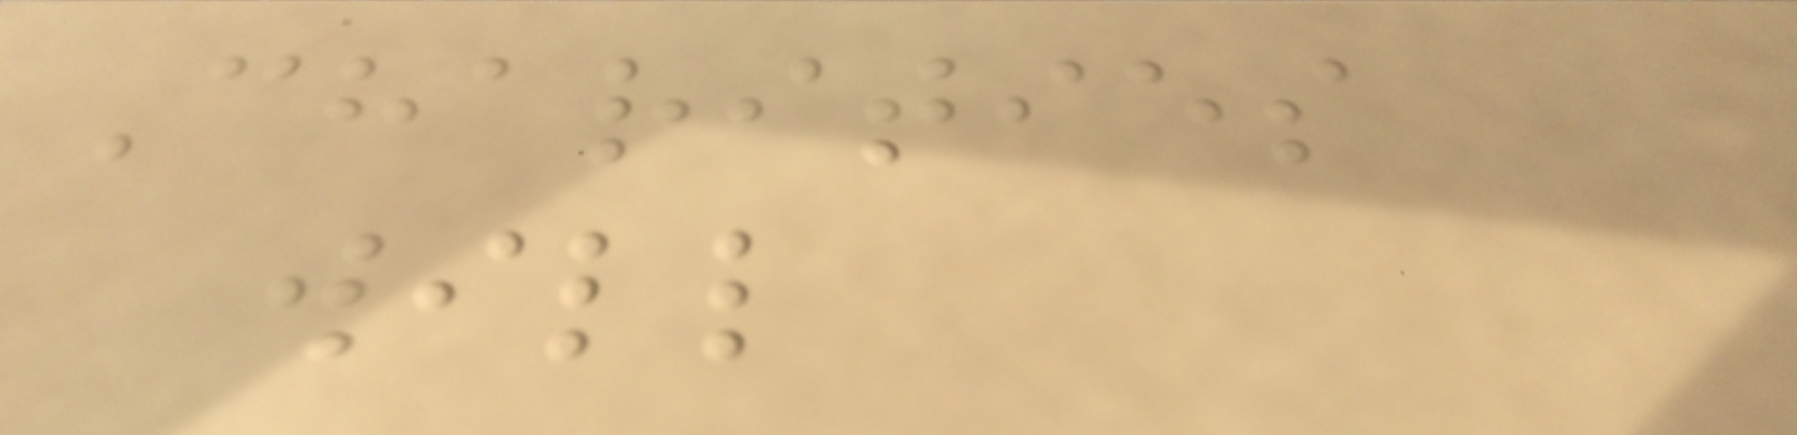Charities
will
